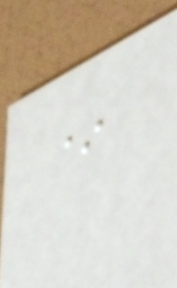*
